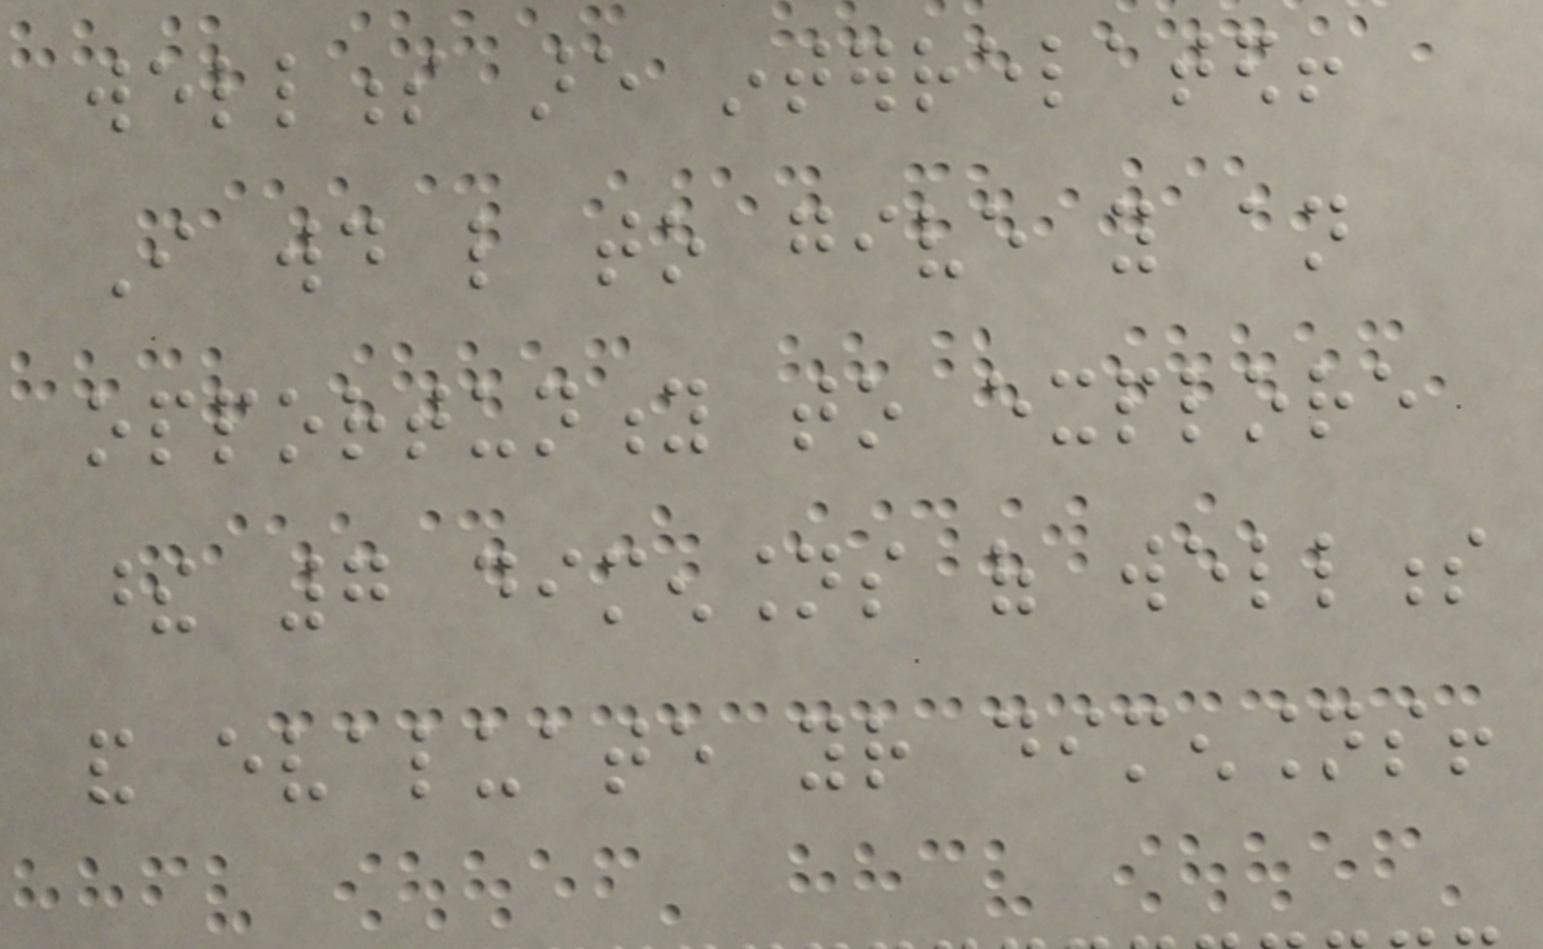wellness are interrelated!
I would like to give you an
opportunity to explore
these 7 dimensions of wellness
and evaluate your dimensions!
